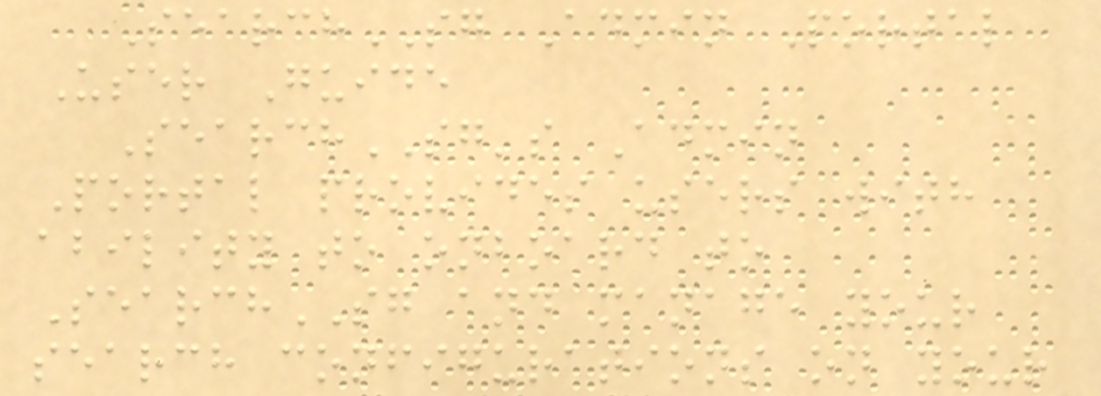SearchSG Admin Portal
User Guide
SearchSG's Admin
Portal provides users with
ability to onboard to
SearchSG and manage your
search configurations on your
